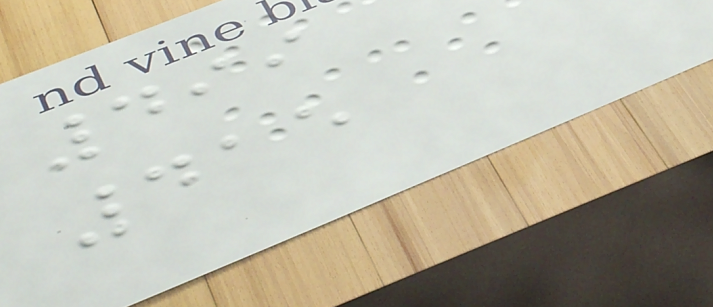499
415
